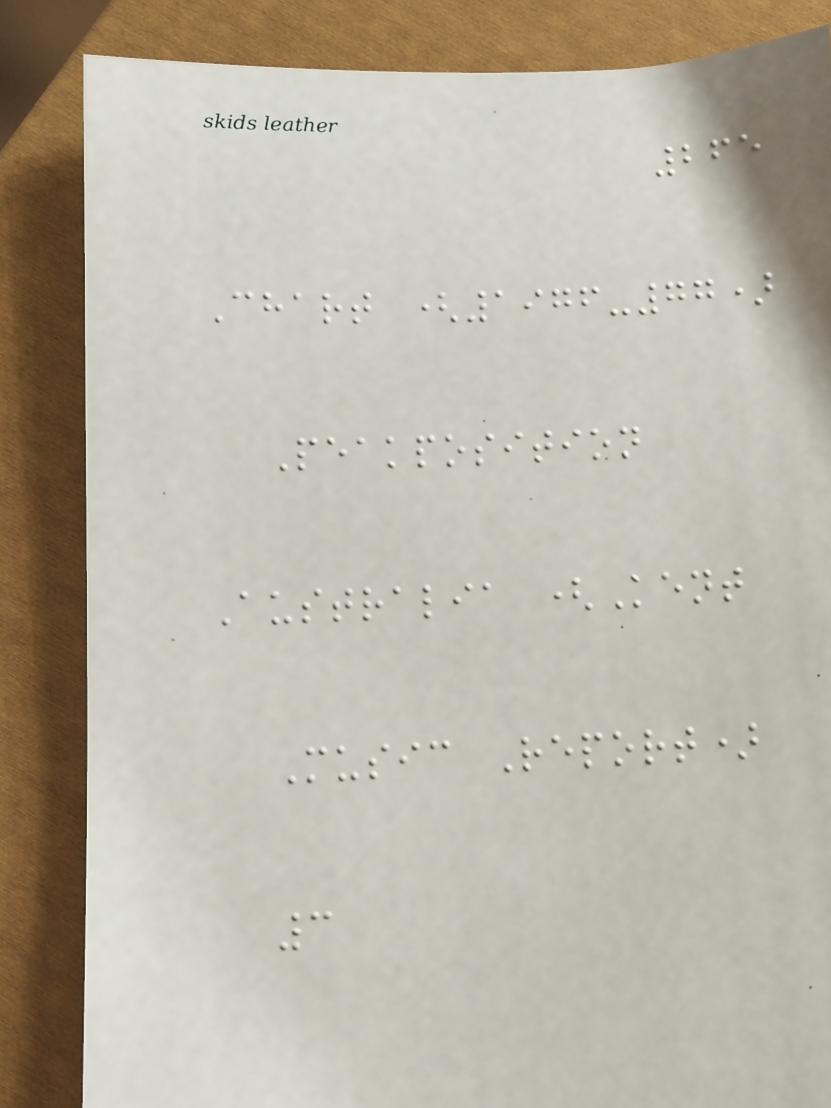265
Chart (1976-77)
Peakposition
Australia (Kent
Music Report)
3
